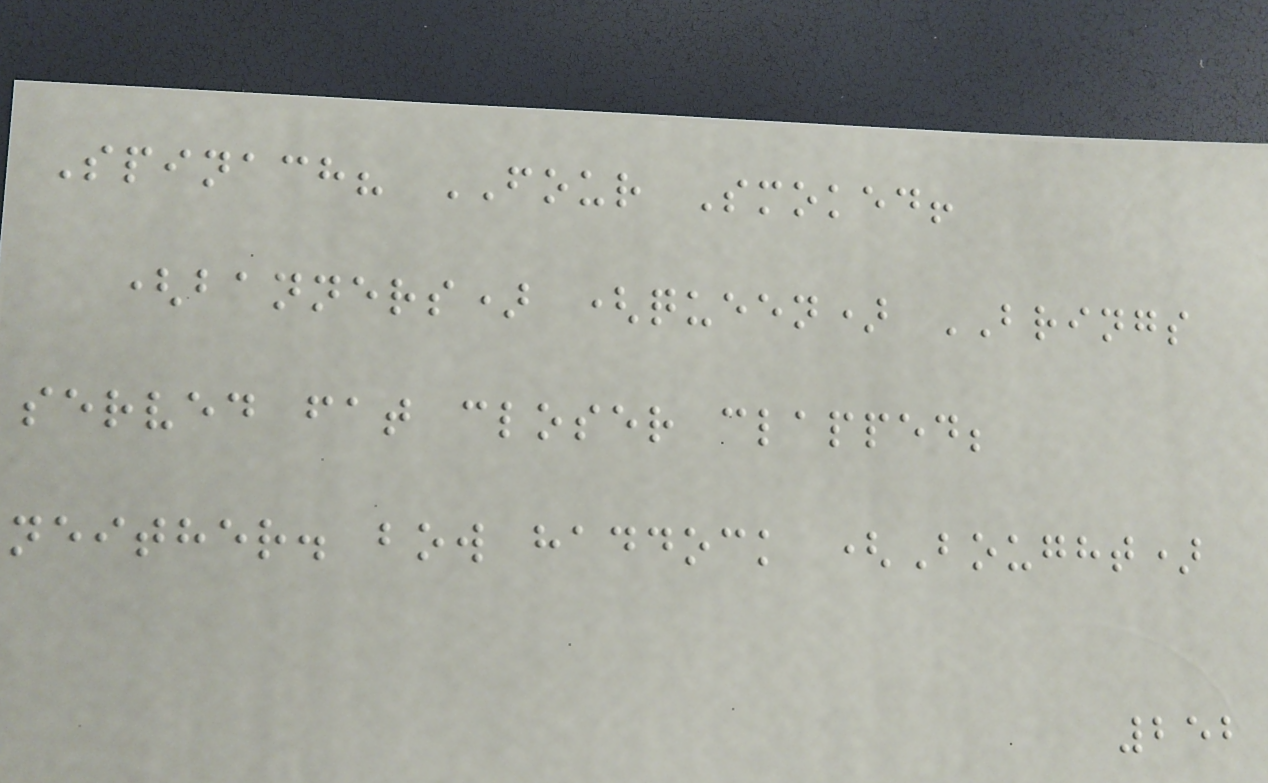Spinach? FOUR Smoked!
(banners) (queen) BRINGS
served fat closer clapped;
neither. bow haddock (Bought)
252
